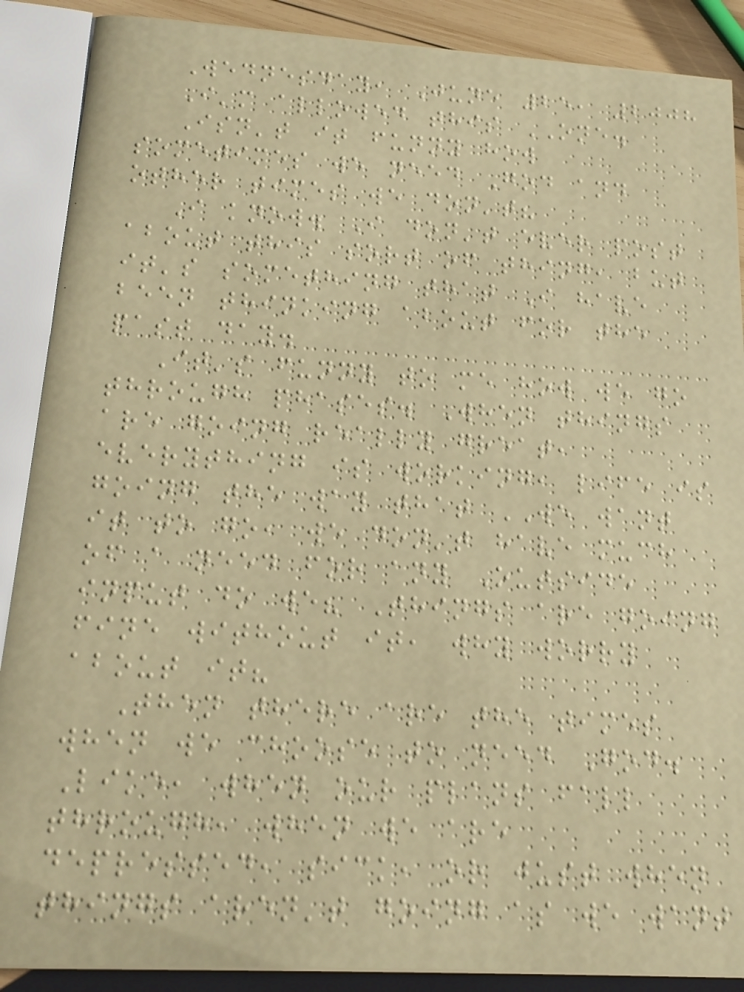Wednesday, June 25, 2008
I'm allowed this ONE.
Isn't it funny how
sometimes we need God and
other times we don't?
I know. I don't ever post
about this sort of thing, but
it's something that I have
been thinking about for the
past day.
It's funny to me how we go
through phases. When things
are going really great,
everything is working, life is
going the way that WE want
it to go, we don't have much
of a need for any Outside
input do we? Things are going
fine without it, why worry
about it?
Then there are the times
when we choose to need God.
Like, when our plans fall
through, when we are
depressed, sick, or just when
things aren't going as we want
